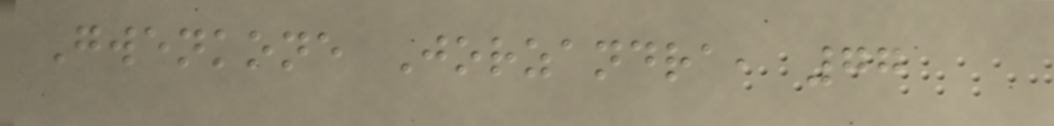Gwenkone Jorzandra, 77
